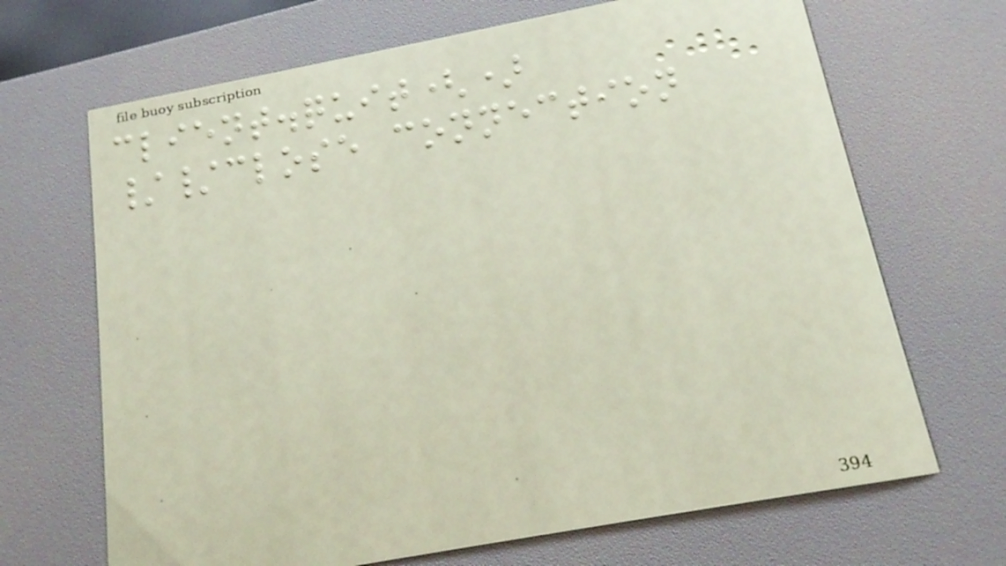client.quit()
//close connection
